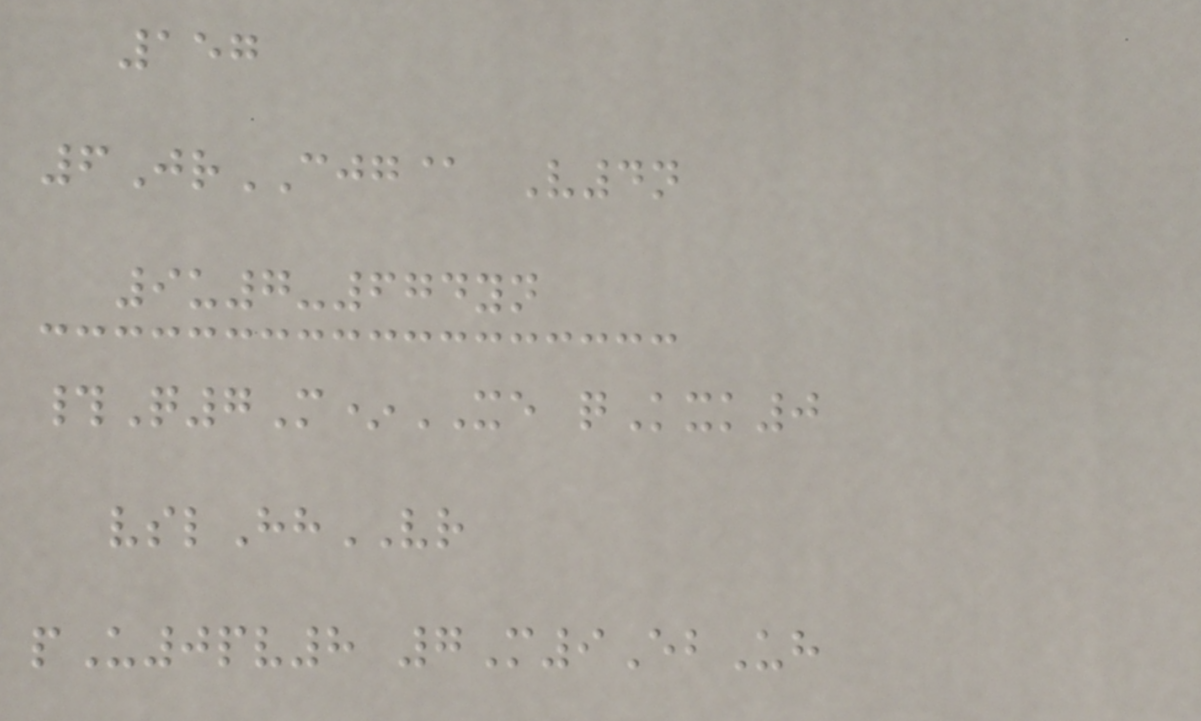157
6JrCJG@ V4n
9u7-674yn
#Q7M*XE qKxk0
vslHhVR
pU0pv8 7M9EbUh
